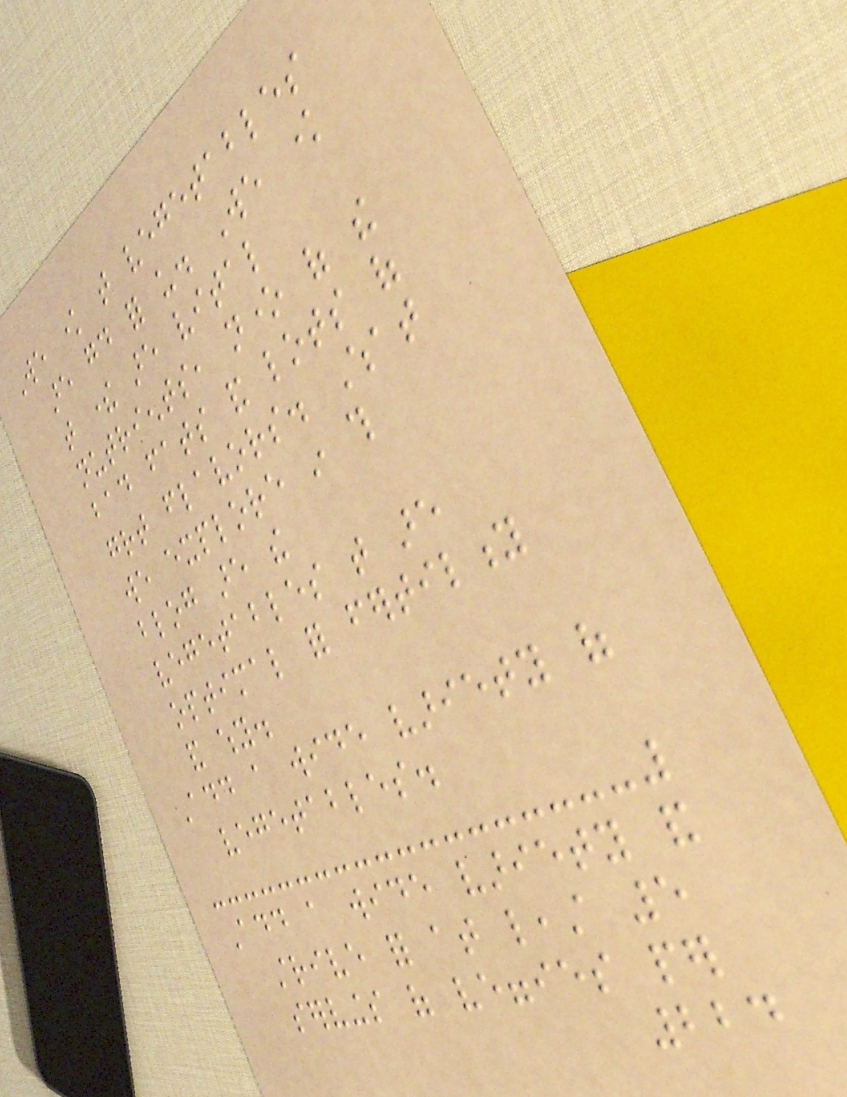We know that vegetables
are good for us. We know
that there are vital
nutrients, none of the
bad fats and lots of
great flavors. What
we explore in this
blog are the
vegetables that are
optimal for fertility
and why.
Add a wide variety of
vegetables.
Add a wide variety and
strive for at least 5
servings of veggies per
224
